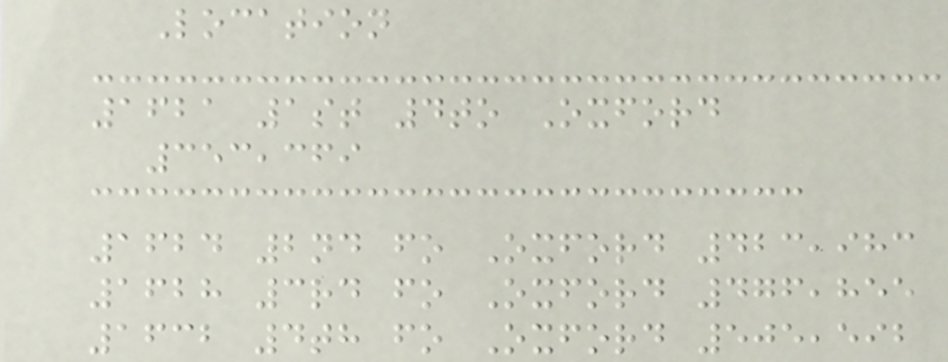Location
1621 1st 4to Oxford
353,369
1624 2nd fo Oxford 423,983
1628 3rd fo Oxford 476,855
1632 4th fo Oxford 505,592
